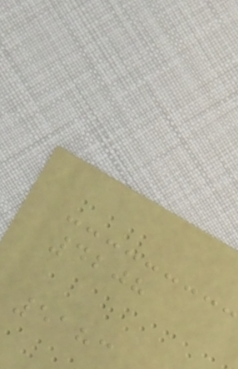4208
5183
